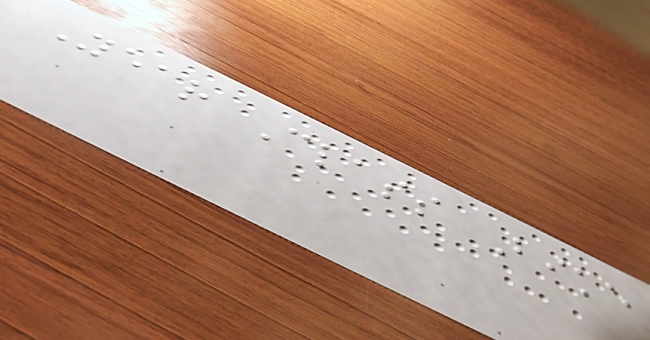Year Class Bike
